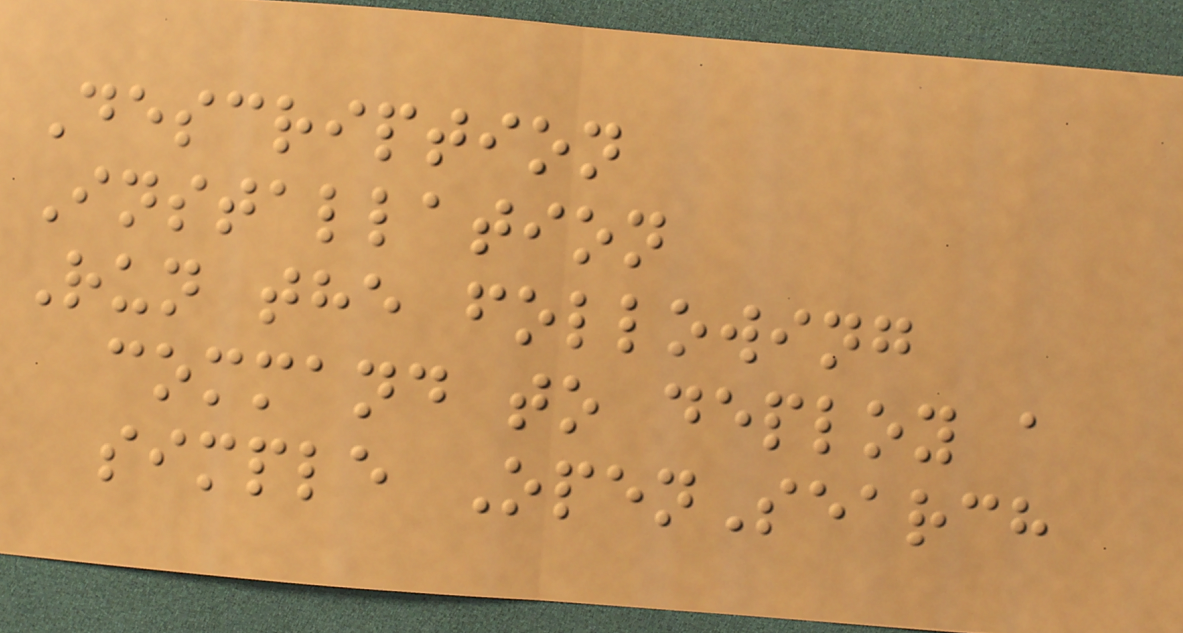Description
Installation
Run the following
command to deploy a
simple OpenSearch
